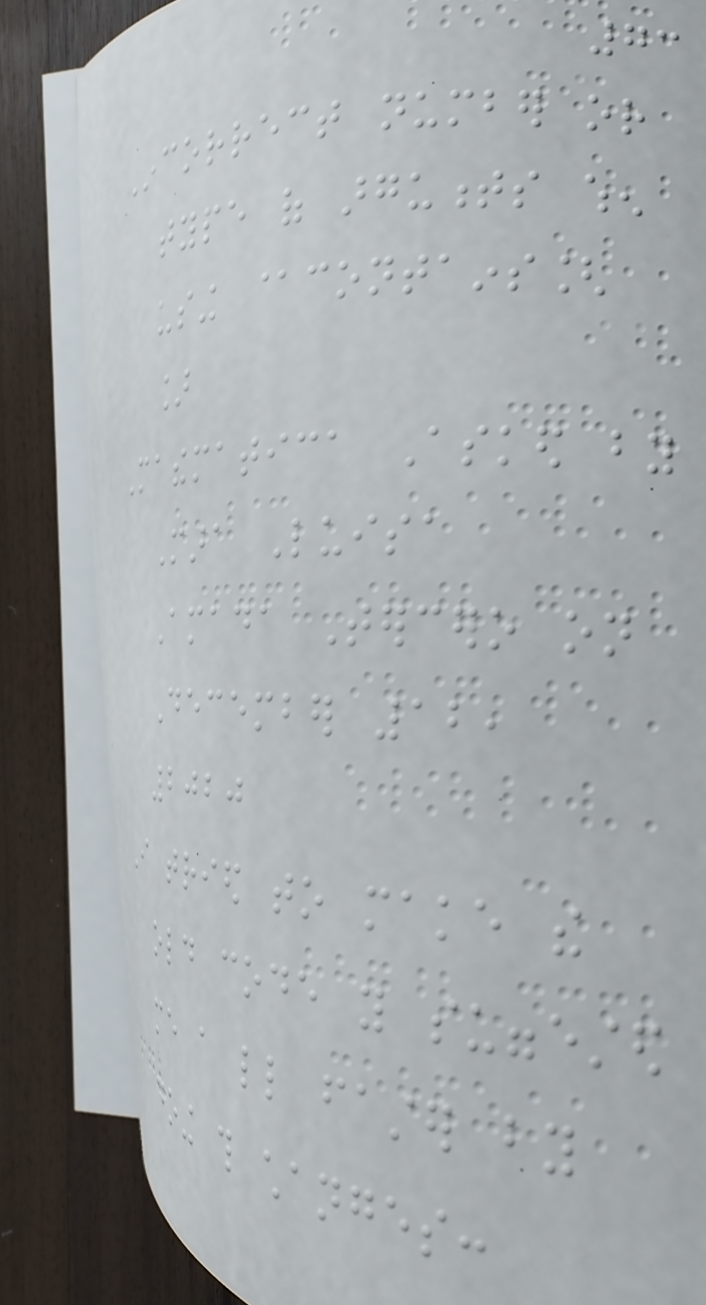73
Incorrect number or
type of arguments when
using @contains[
]
Mathematica Asked by
Mara Luisa
Amada Tercero on
December 12,
2020
I tried to make the
old code you suggested
me a little faster by
doing this changes:
